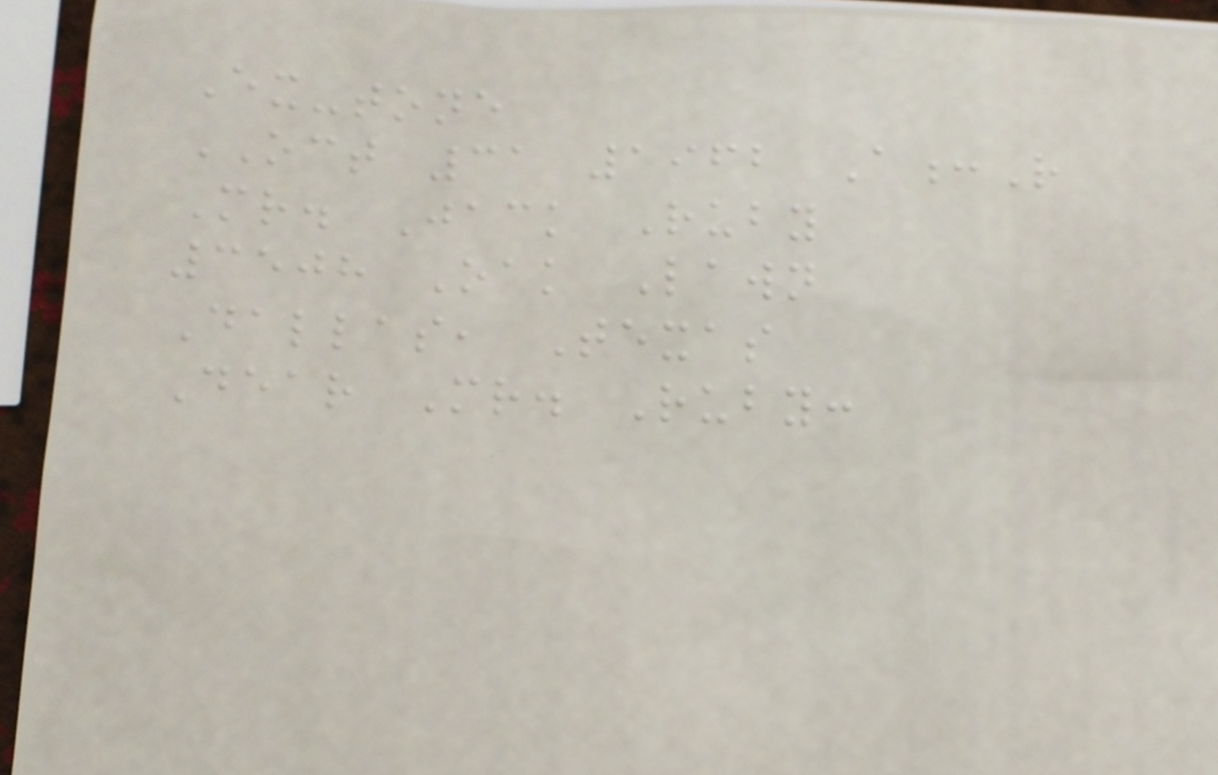Ex-tone
OCT 31 1962 A:R
Mr. Jack Ruby
3508 Oak Lawn
Dallas, Texas
Dear Mr. Ruby:
